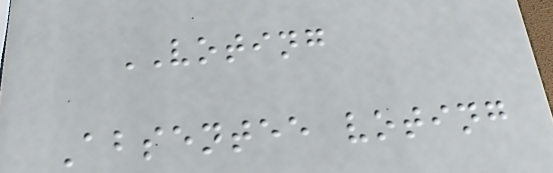VOTING
Absentee voting
